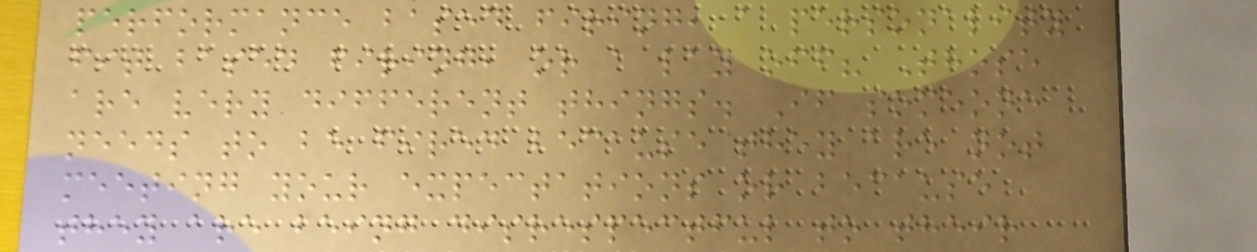performance based firing, a personality
fit based firing, or a lay off? Those
are very different things. If someone
needs to be fired because they are not
meeting your expectations or because
they are being disrespectful to their
